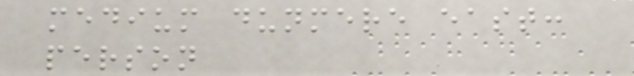medium dunmere east:
person
